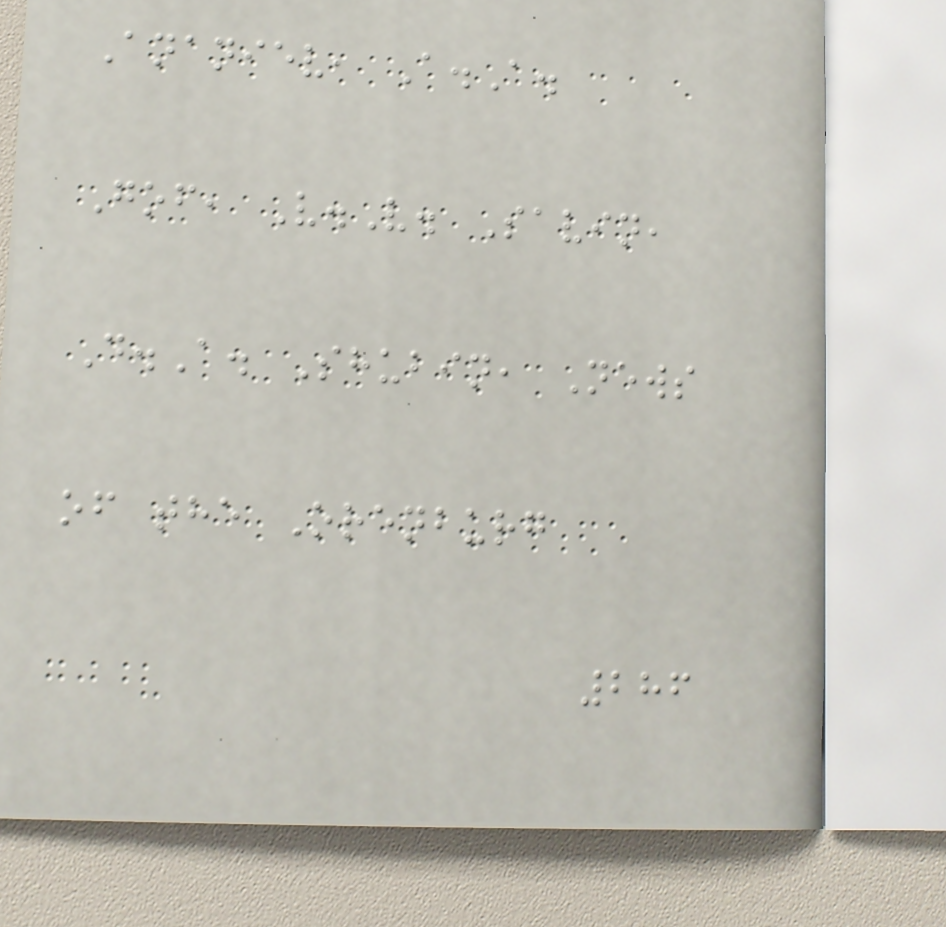Ananiev, A.A.
Gof, V.V. Savin,
D.A. Shubin, News
of the Orenburg
286
